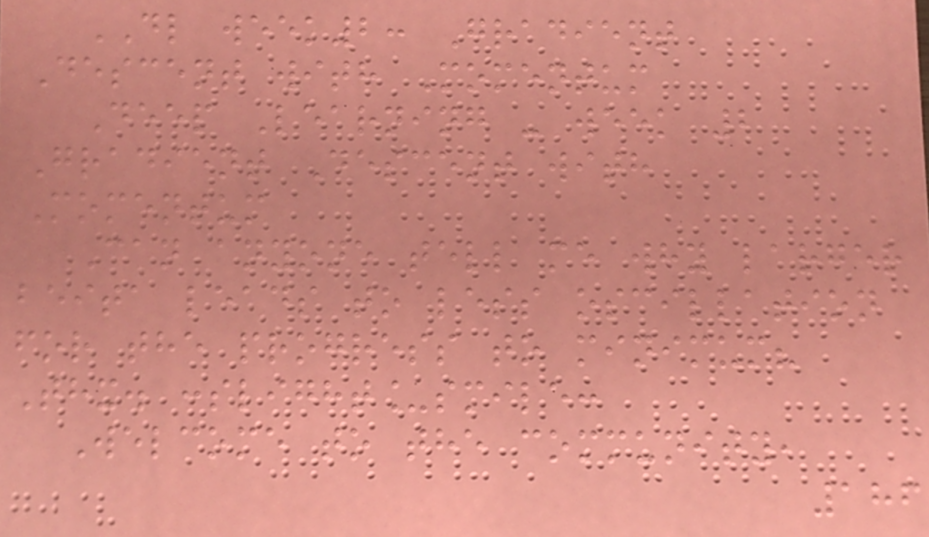DL week2: Gradient
Descent with Momentum
Deep Learning - week 2
Gradient Descent with
Momentum
Can anyone tell me why larger
beita leads to less oscillation
for the progress to minimum?
Thx. :slight_smile:
Welcome to the community,
186
